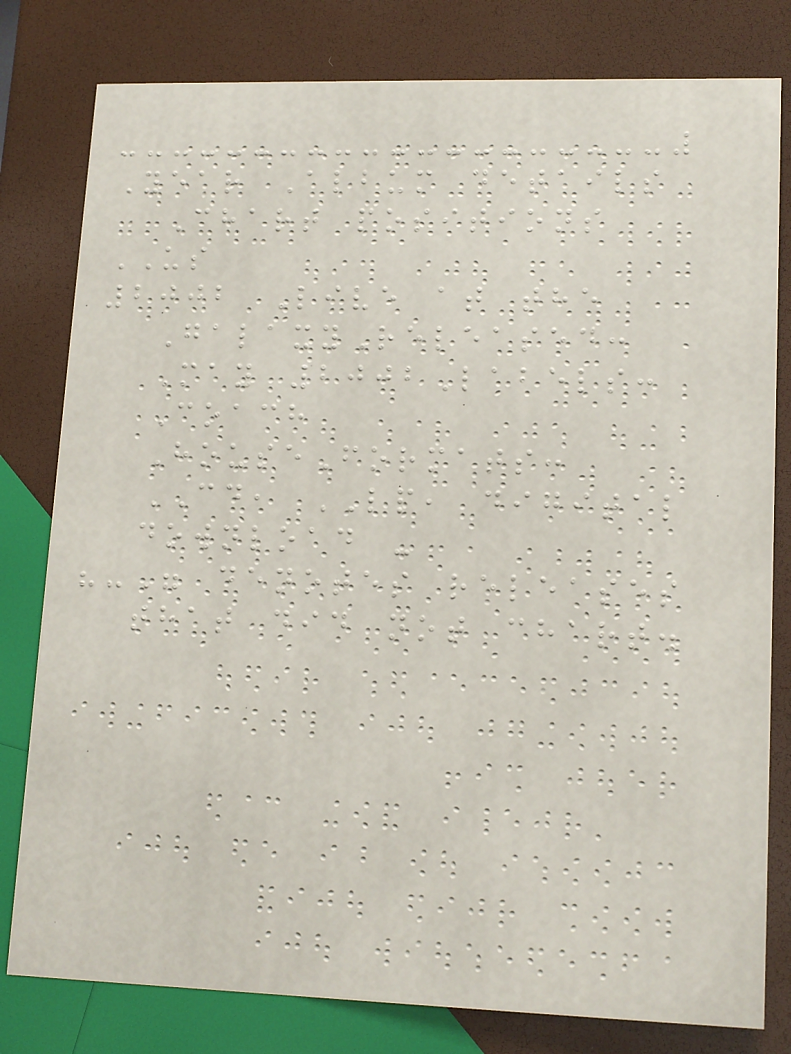Year Album details
Chart positions
US
2002 Live at the
GalaxyReleased:
May 2002Labels:
Coach
HouseFormats:
CD, LP, digital
download -
"-" denotes releases
that did not chart.
